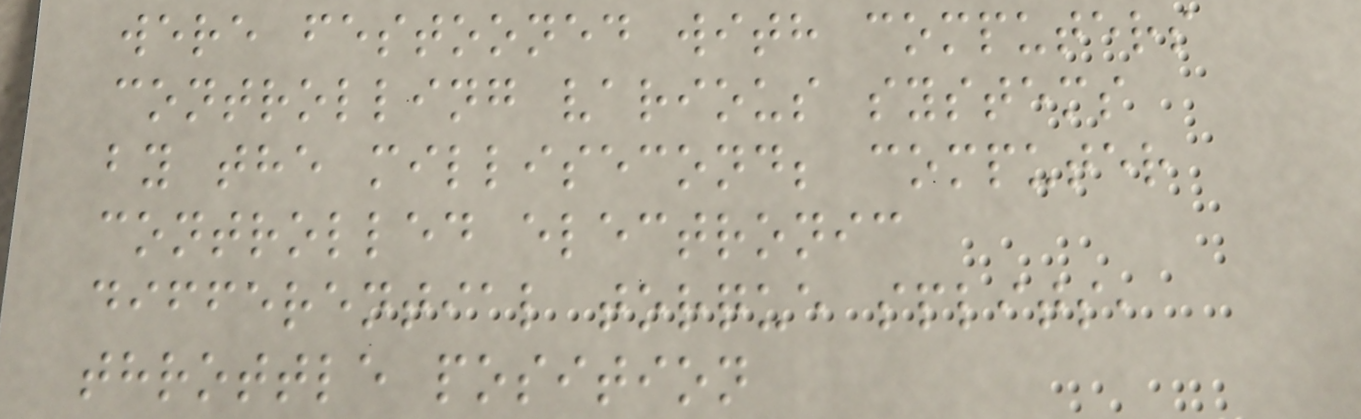were festooned with computers
controlling various systems
by the millisecond; computer
controlled electronic
differential torque splits,
throttle position
